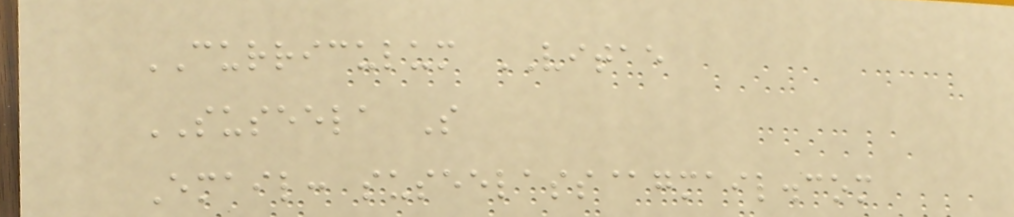CURRICULUM VITAE
SUSEELA S
Email: suseelass@gmail.com
